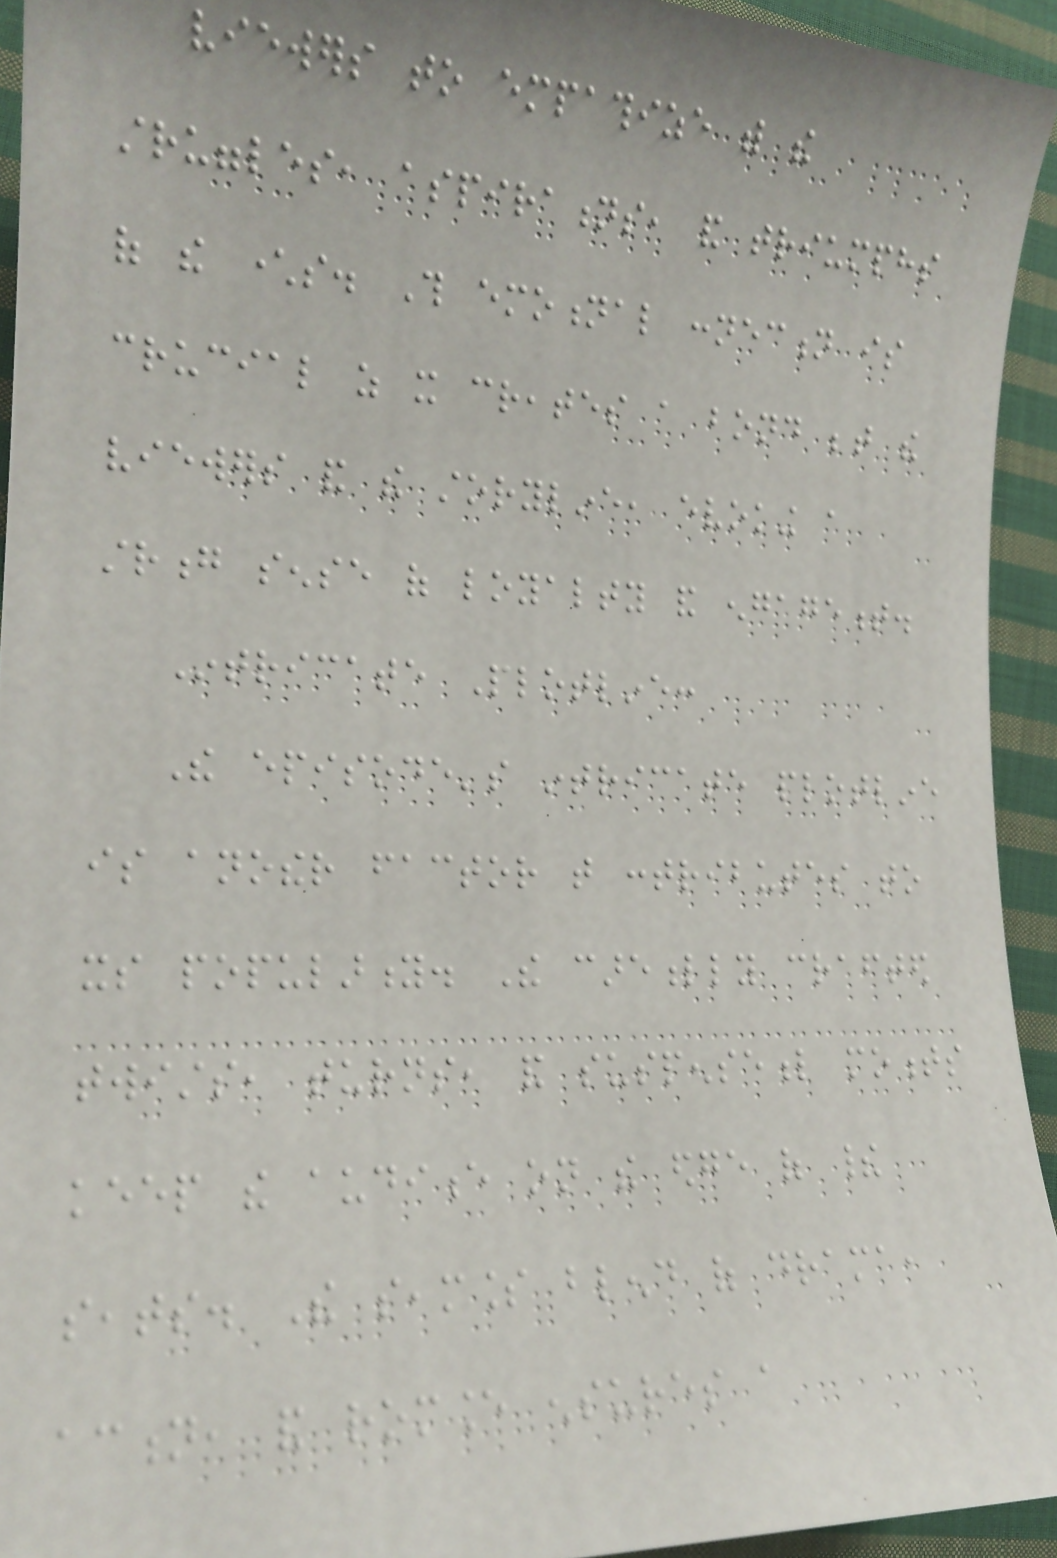viewers to empathize with the
struggles, aspirations, and triumphs
of the characters. This emotional connection is
crucial as it creates a bond between the
viewers and the storyline, evoking a
strong sense of loyalty and engagement.
Intricate Plotline:
The episode's intricate plotline
is another factor that contributes to
its popularity. The carefully crafted
twists, turns, and suspenseful moments
keep the audience on the edge of their
seats. The seamless blend of drama,
action, and romance ensures a
